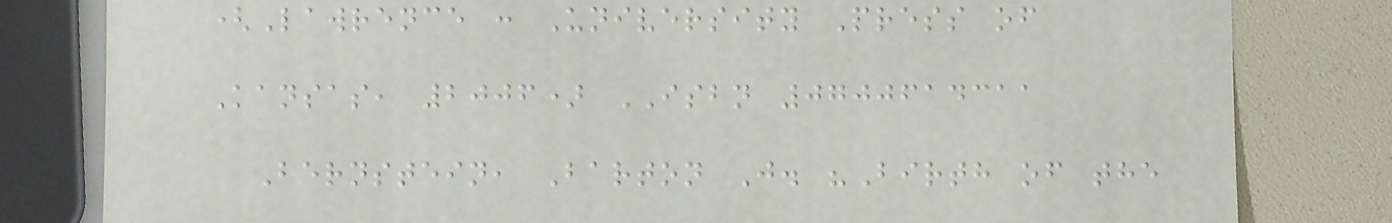(Lawrence : University Press of
Kansas, 2006) ISBN 0700614311
Bernstein, Barton J. "Birth of the
